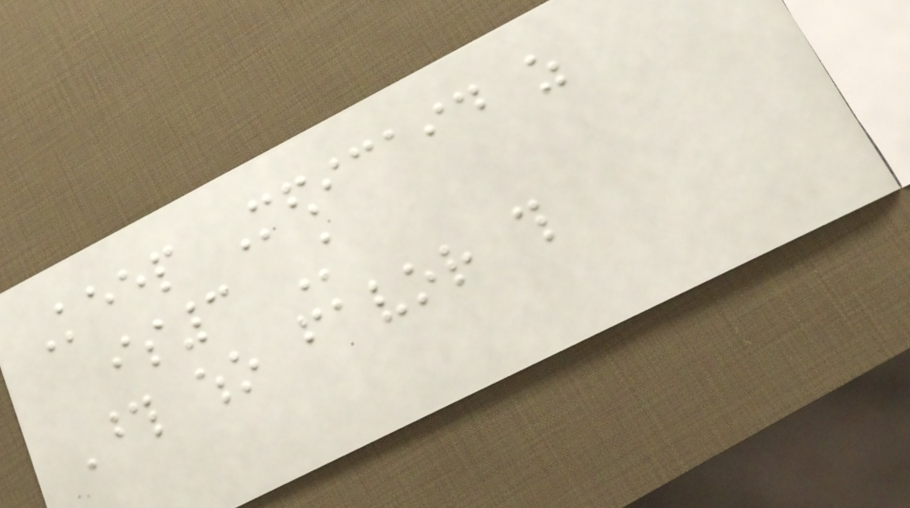Keep Medicaid as
is3 Still
Those who favor this
